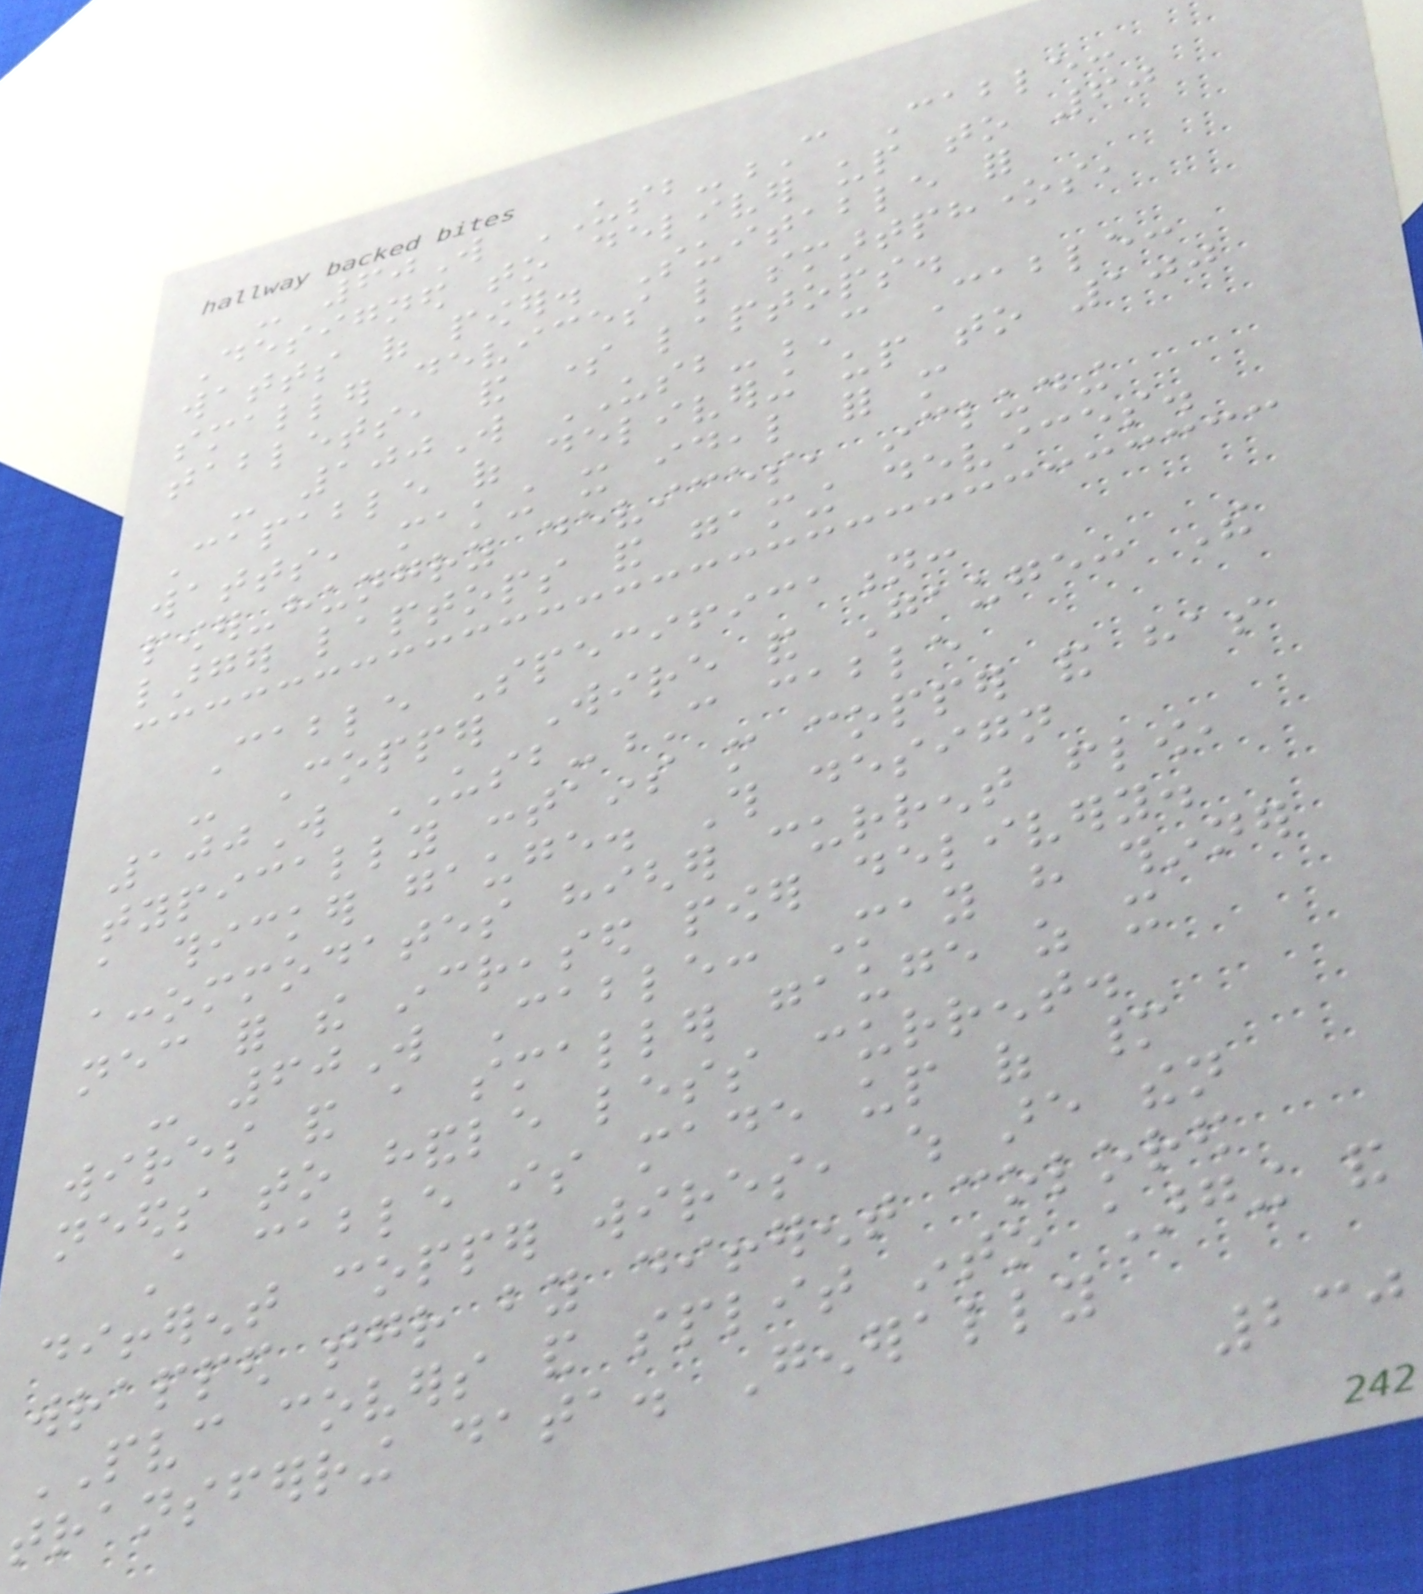- 60W USB-C Cable:
Designed to deliver up to 60
watts of power. Suitable for
smaller devices like smartphones,
tablets, and some laptops.
- 100W USB-C Cable:
Capable of delivering up to 100
watts, making it ideal for more
power-hungry devices, including
larger laptops and gaming devices.
Cable Specification:
- Copper Wire and Gauge: The
100W USB-C cable
typically contains more copper and has
a thicker gauge. This design
accommodates higher current flow,
necessary for the increased power delivery.
- 60W Cable: May have thinner
wires and a smaller gauge as it
needs to handle less current.
A cable is made up of many
different copper wires, which are then
wrapped together by different colored
PVC covers and split into charging and
transferring data. Generally
230
